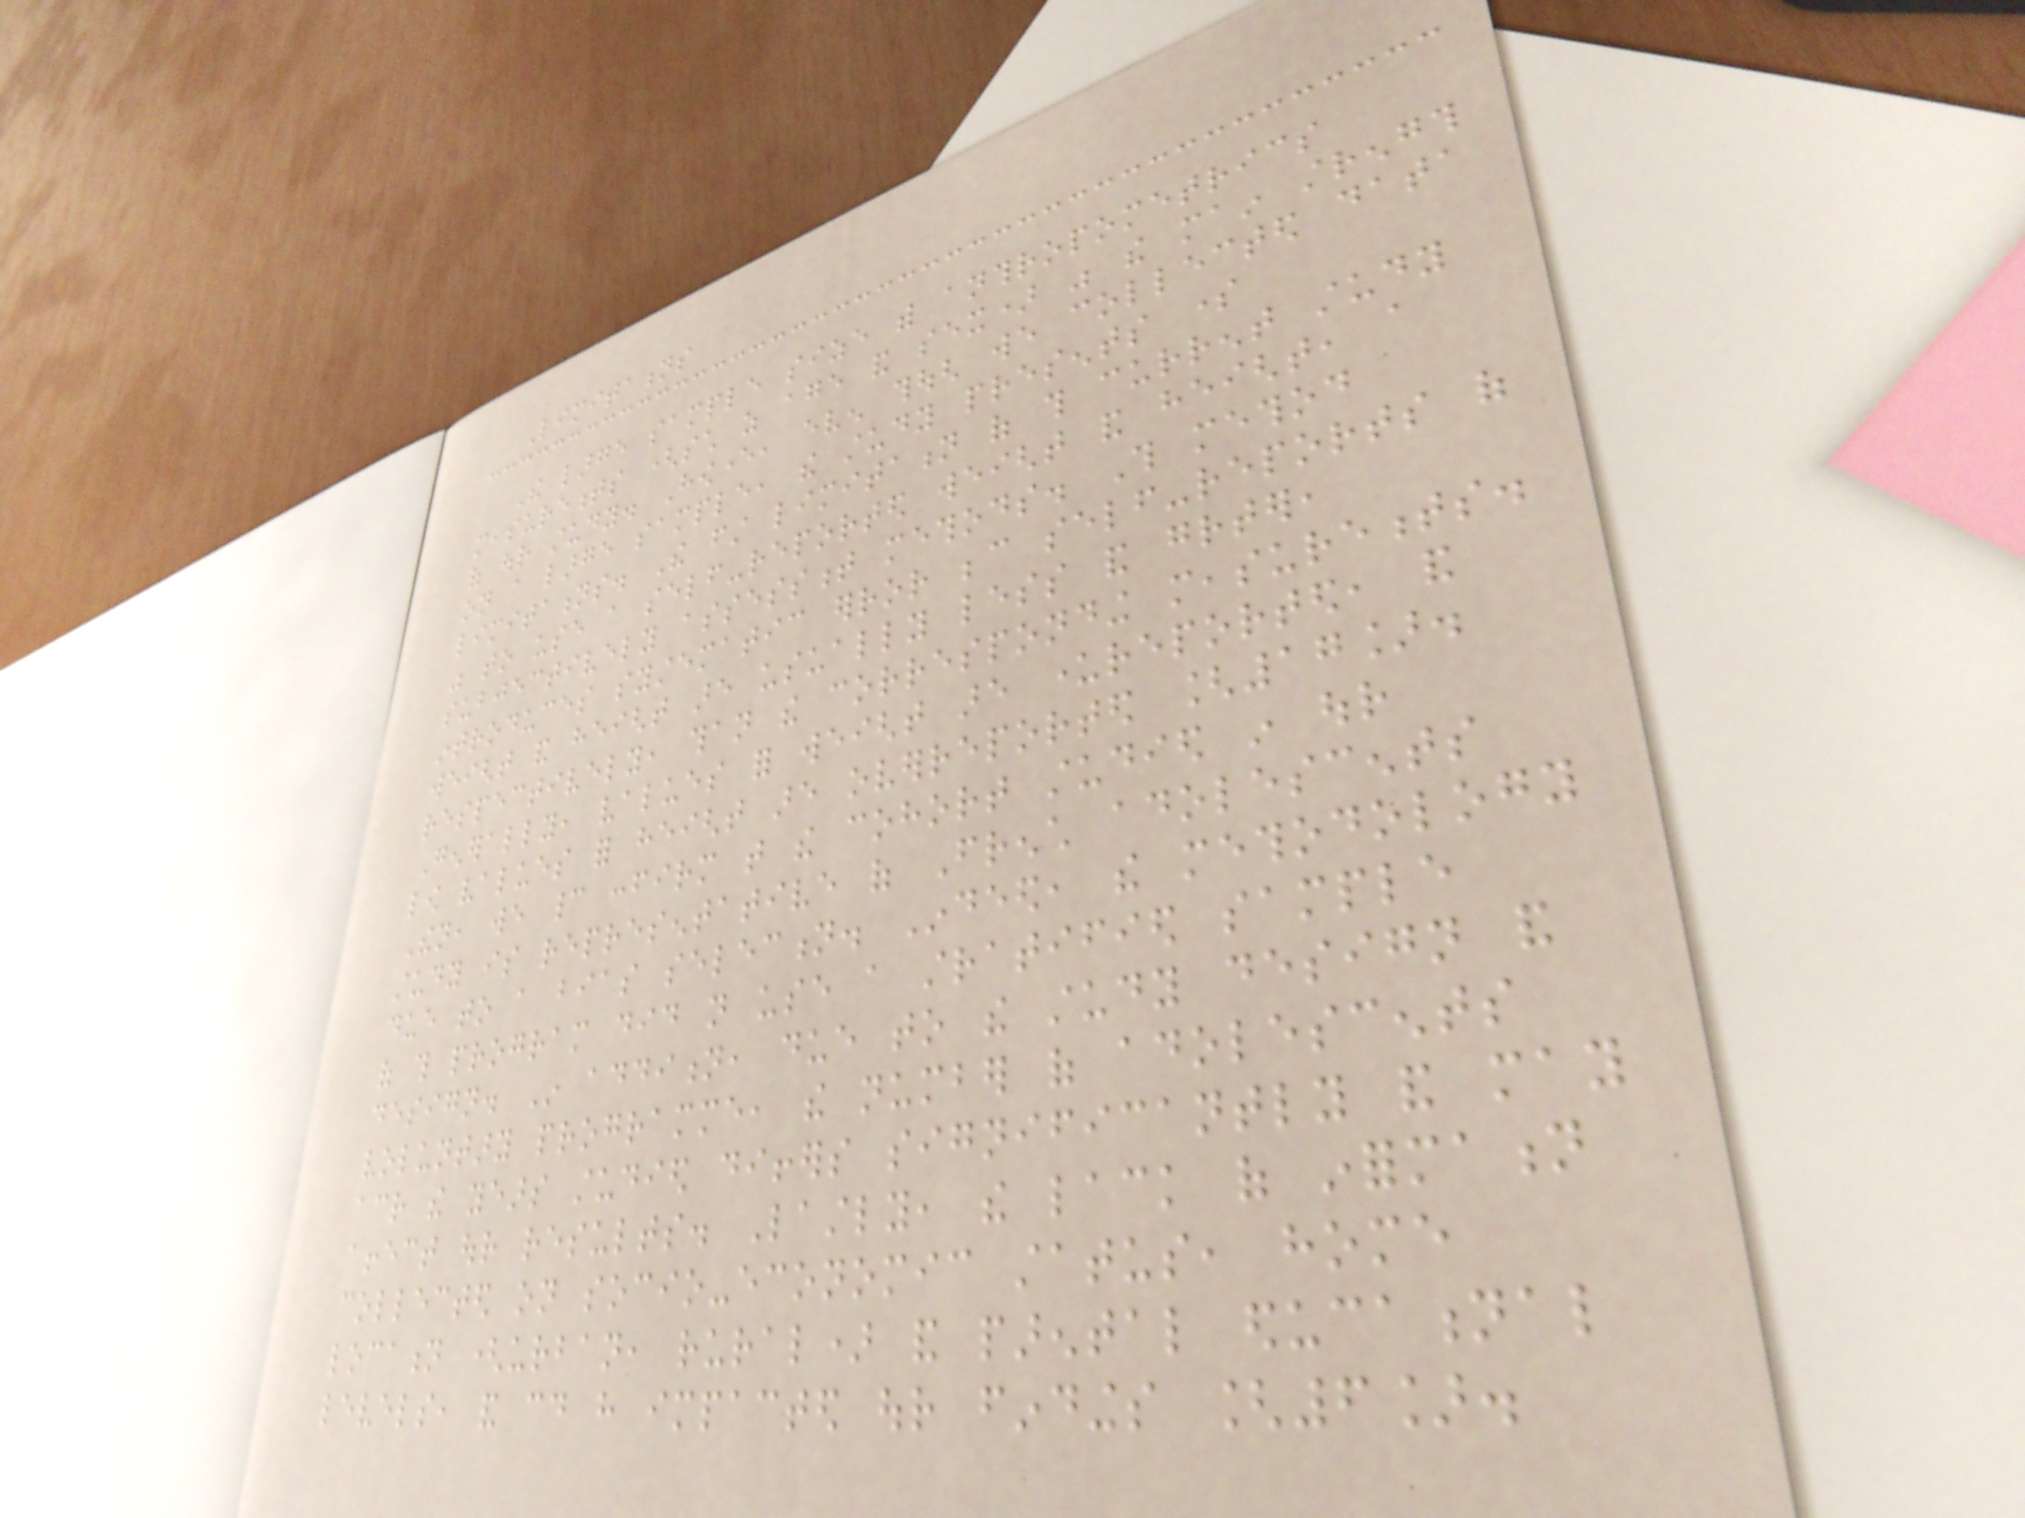Limitations
The large sample size with anthropometrics
measurements (such as age and sex) was the main strength
of our study. However, even though we collected data
on a large sample, the study presents some
limitations. The first limitation of this current study
was to use a self-reported weight and height, a
subjectively assessment methods. This method
introduces systematic error because self-reports of
weight and height are usually less and greater,
respectively, than the corresponding measurements.
Generally, values for weight are underreported, and
low values for height are overreported [17].
Then, we cannot confirm that the cohort studied in our
study is representative of French adolescents
due to a bias selection. Indeed, the methodology
of this program did not use a stratified sample
design. In addition, due to the study design and
voluntary programme, the number of adolescents
across the years studied differs significantly and may
affect our results. Lastly, the lack of information
collected on socio-economic status, home
location (urban, rural) and parental educational
levels, and could have impacted our findings [6].
